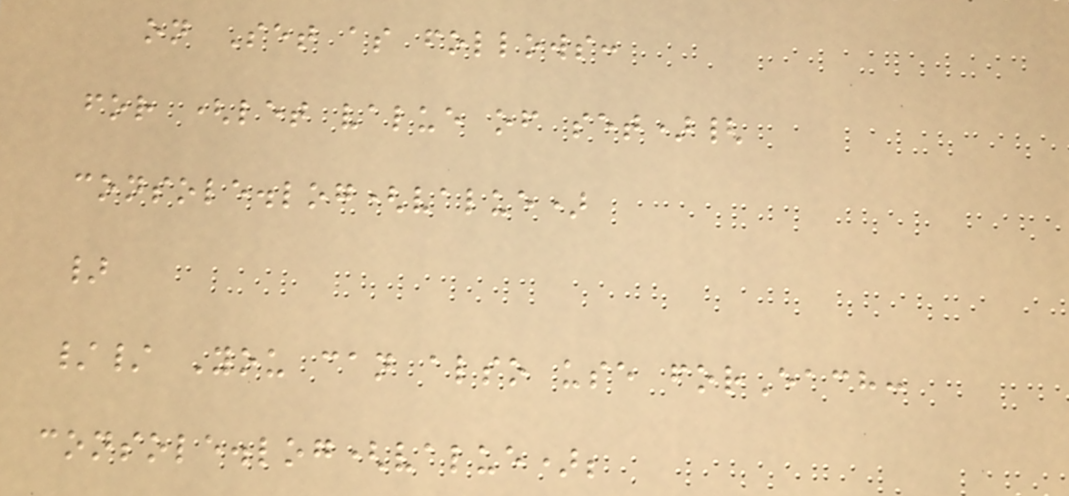on Set as follows:
for (let value of set){
console.log(value)
}
// You can also use forEach:
console.log(value);
